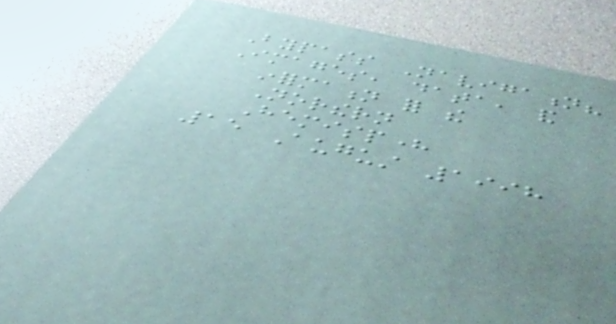Bypass Navigation?
Images, data, and
information for the
Northern
Hemisphere
15 August 1998
